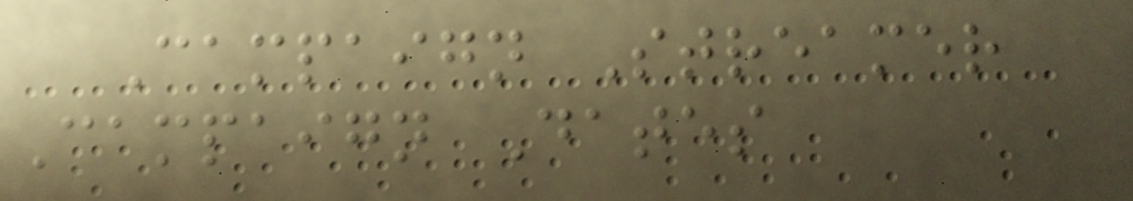Campaign Streamer
Campaign Dates
